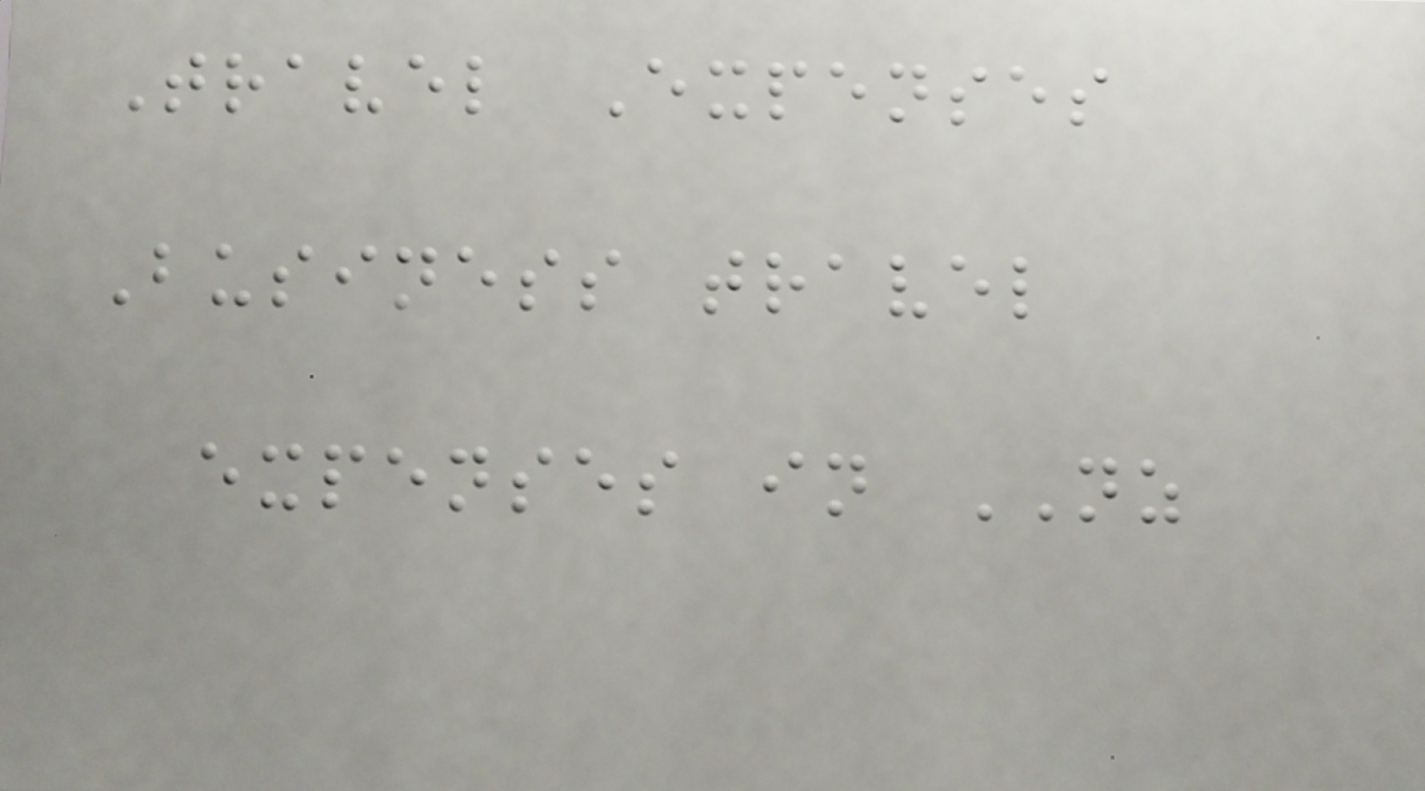Travel Expenses
Business travel
expenses in NZ
